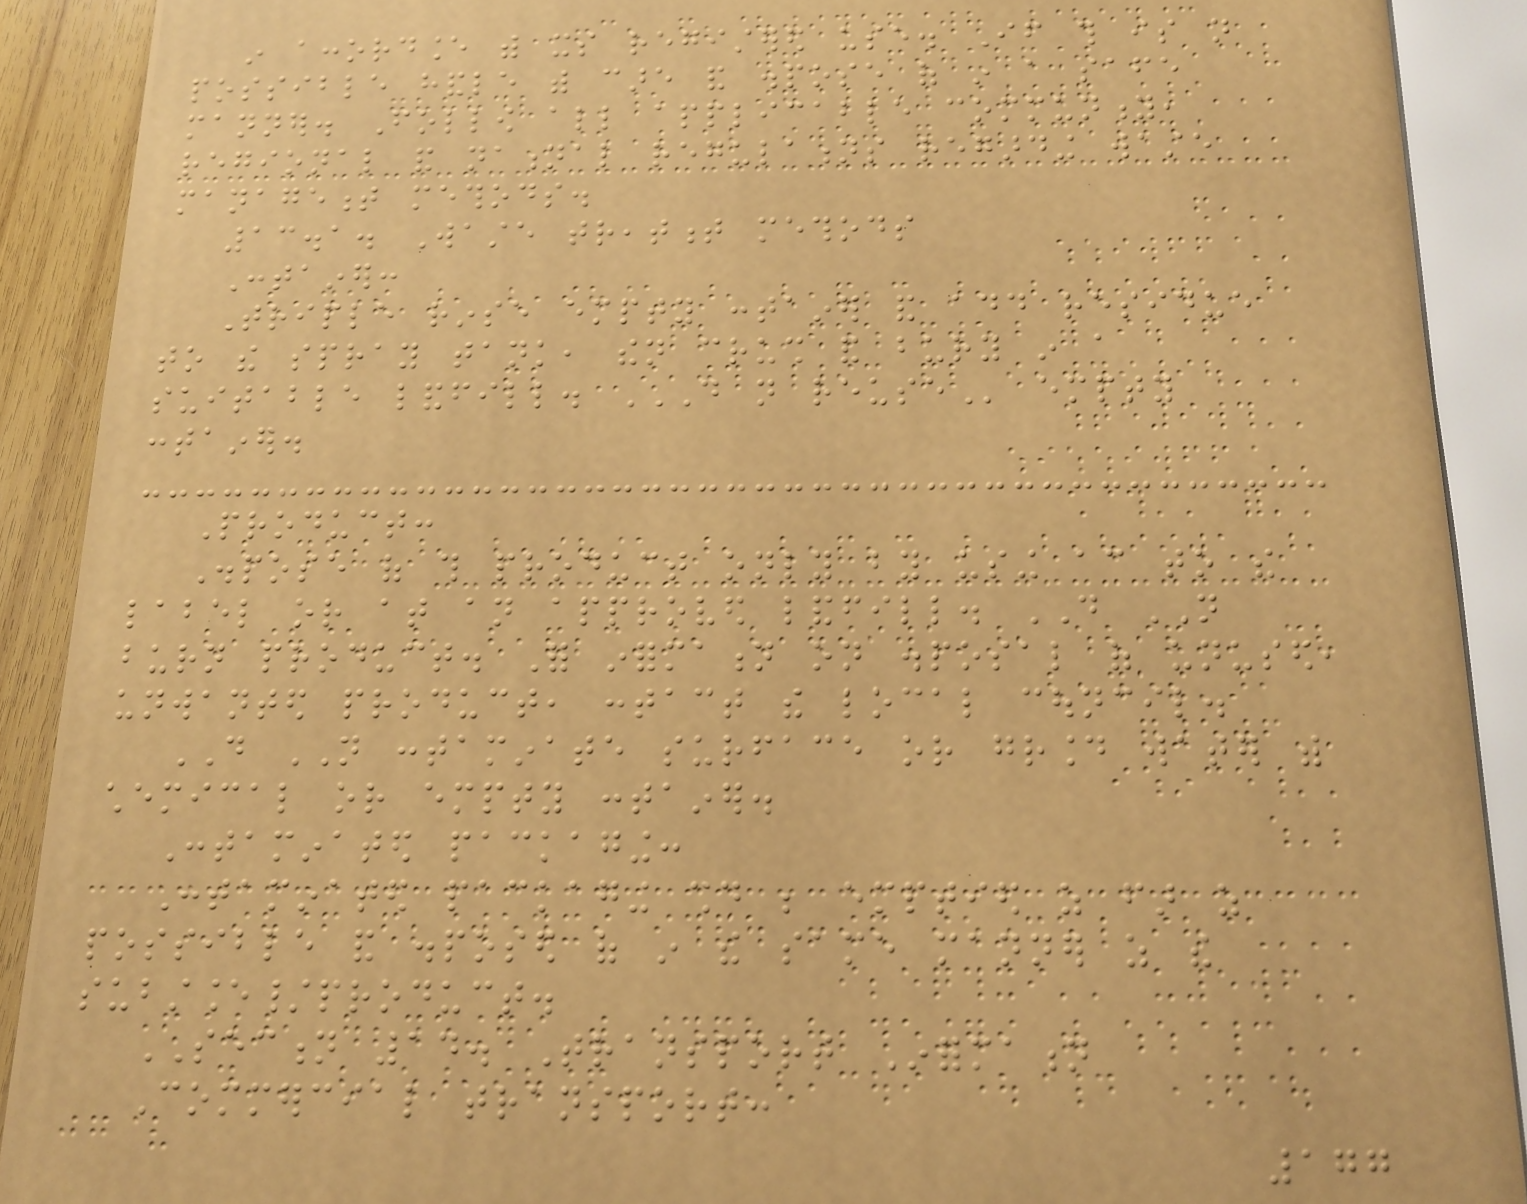in accordance with its registered use. If this is not
possible handle with care and dispose of in a safe
manner. Follow all applicable community,
regional and national regulations regarding waste
management methods.
13.1. Waste treatment methods
Container:
Triple rinse empty container and add residue
to the spray tank, then crush and bury in a
suitable landfill. DO NOT REUSE empty
container.
Product:
Dispose of this product only by using according to the
label or at an approved landfill. DO NOT
burn product. For information on disposal of unused,
unwanted product, contact the local council.
DO NOT contaminate surface or ground water with
chemical or empty container.
Contaminated packaging:
Contaminated packaging should be emptied as far as
possible and disposed of in the same manner as the
substance/product.
SECTION 14. Transport Information
Commercial transport:
177
